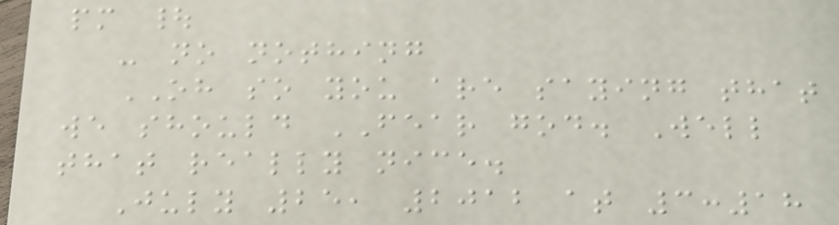pm |
- no nothing
OH so you are saying that
we should FEAR god. Well
that really nice.
July 25, 2012 at 3:18
